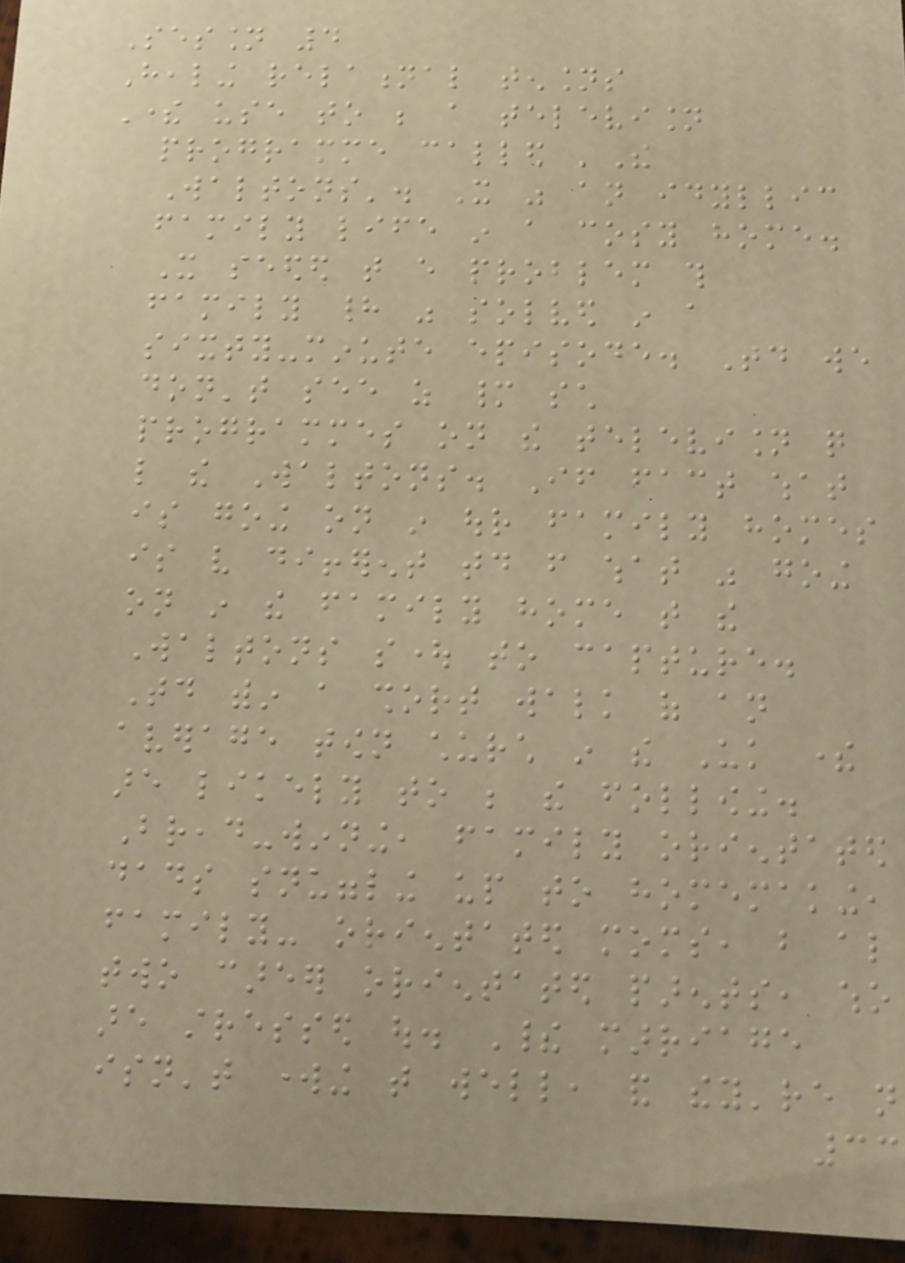Session 4
Healing relational tensions
There use to be a television
programme called 'The
Waltons'. It was an idyllic
family life in a cosy home.
It seeded that every problem this
family had was solved in a
sixty-minute episode. Today we
don't see as many such
programmes on the television quite
like the Waltons. If fact what
is going on in our family homes
is very different today from what was going
on in the family home that the
Waltons sought to capture.
Today within a short walk of an
average town church in the Uk there
are likely to be the following.
Bread-winning, family orientated
dads snuggling up to homemaking,
family- orientated moms, but also
two career orientated parents, who
are stressed out. Their marriage
isn't working that well, and they're not
33
